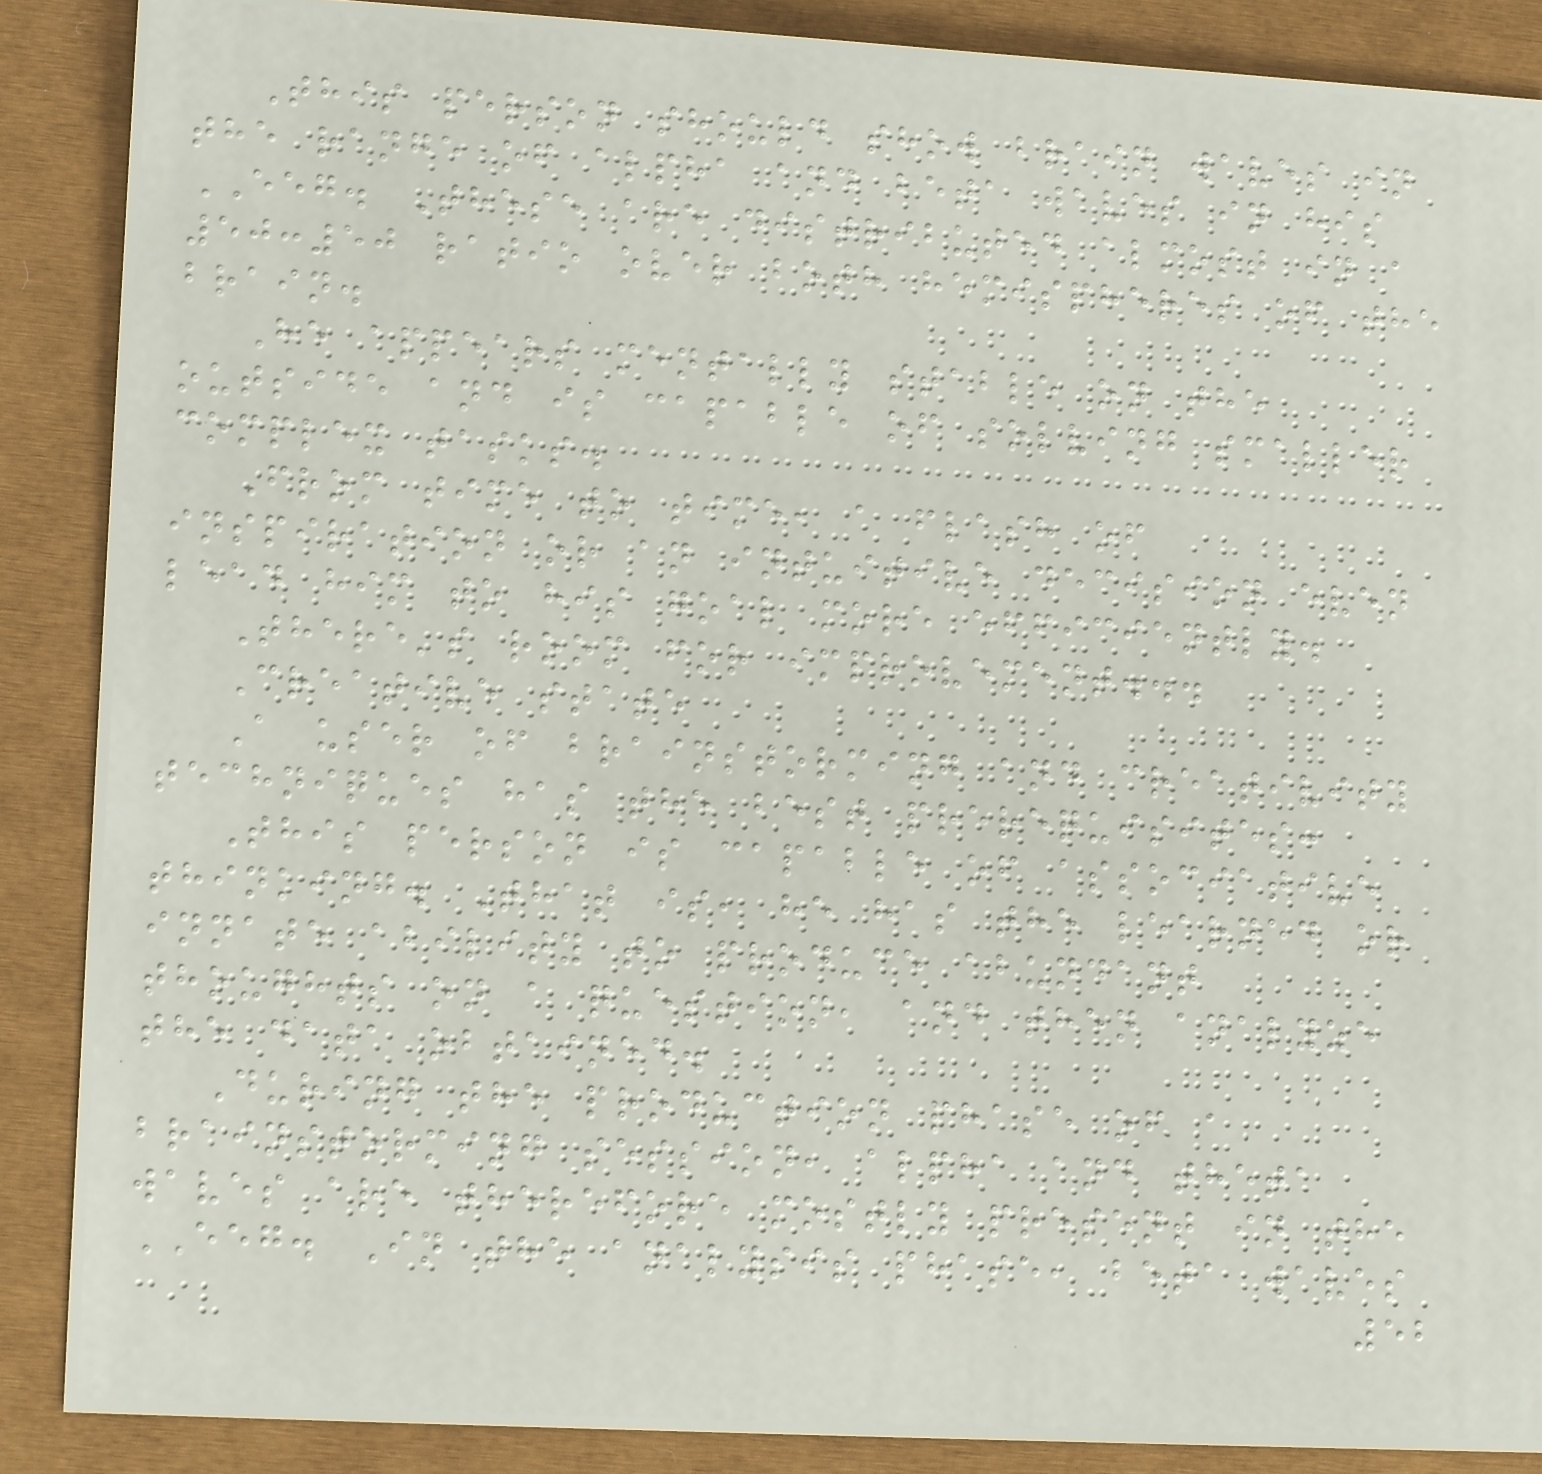This person should show brain waves in
the range of alpha and beta waves in his
EEG. These are distributed almost in a
50:50 ratio over both hemispheres of the
brain.
He appears mentally stable on the
outside and is capable of solving smaller
complex tasks.
From time to time, a flash of
inspiration or an intuitive decision even
lead him to his goal more efficiently.
There's room for improvement...
Creative state
A user of brainstorming and creativity
techniques has the best prerequisites:
This person is capable of associative
thinking. That is, he has the learned or
innate ability to produce abundant
thoughts on a question, and then analyze
the data obtained.
During the production phase of a
brainstorming session, alpha and theta
waves are therefore mostly present in the
EEG. In the analysis phase, beta waves
52
